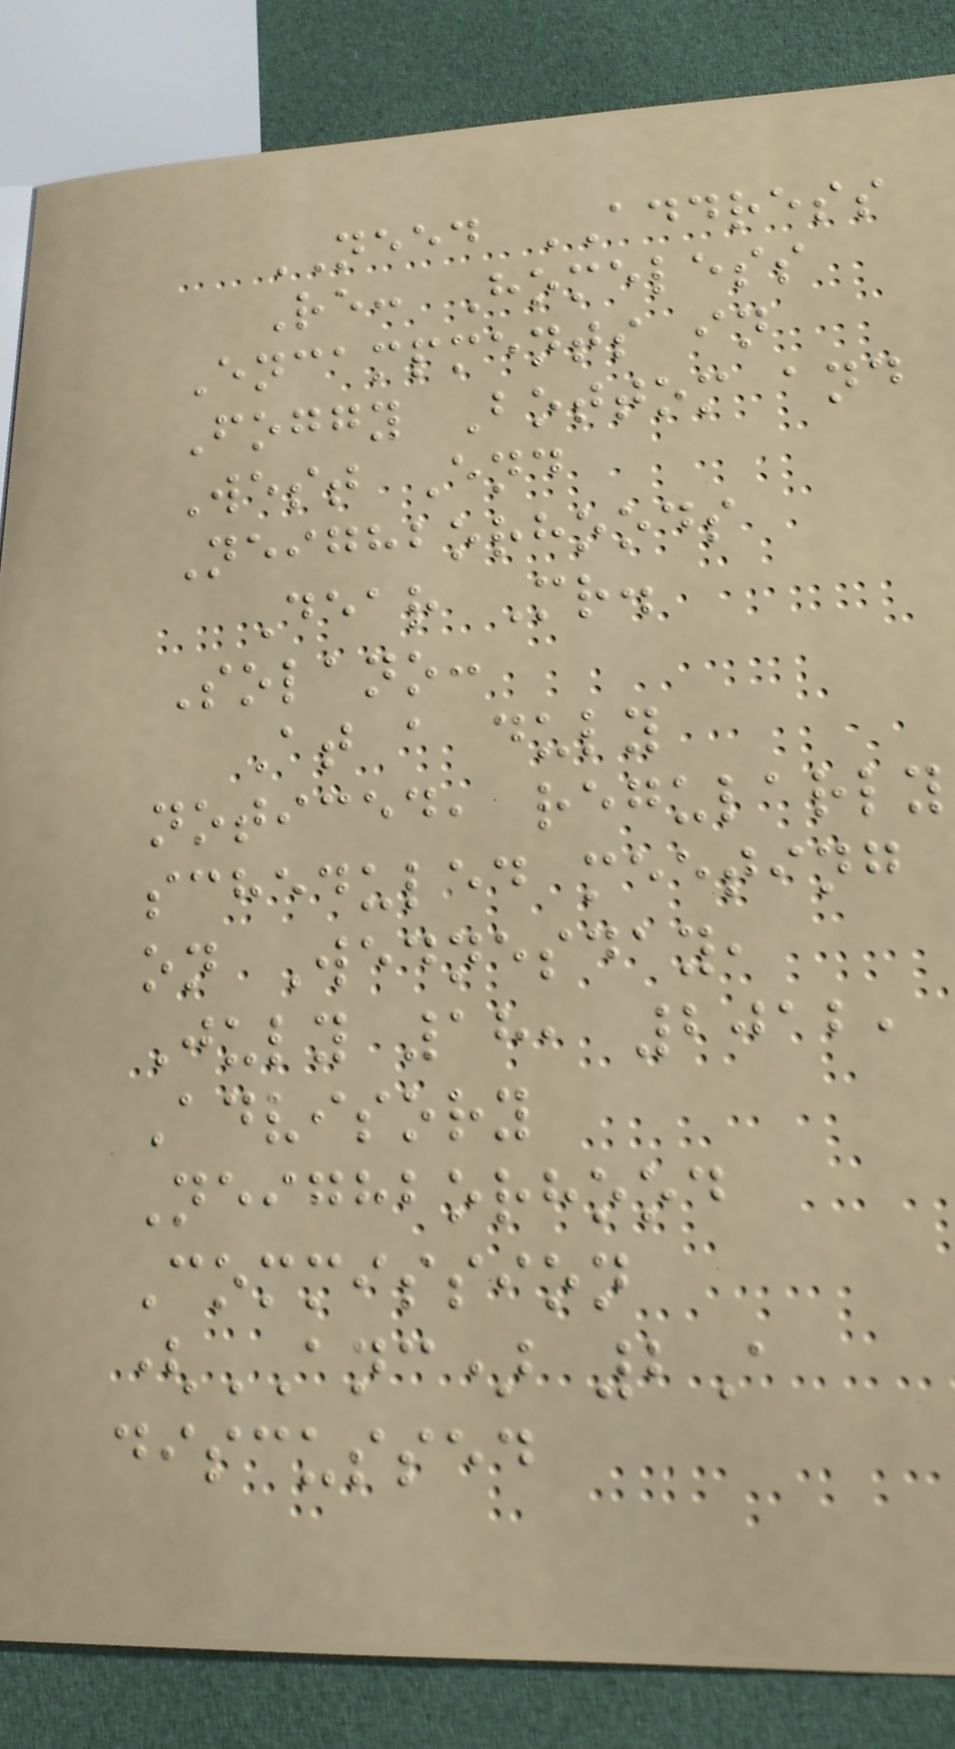NEED ADDRESS
Re: Homeless
Encampments in
Foggy Bottom and
West End
Neighborhoods
Dear Mr.
Solano:
At a duly
noticed, regularly
scheduled meeting
on Wednesday,
July 18, 2012,
Advisory
Neighborhood
Commission
(ANC) 2A
discussed
